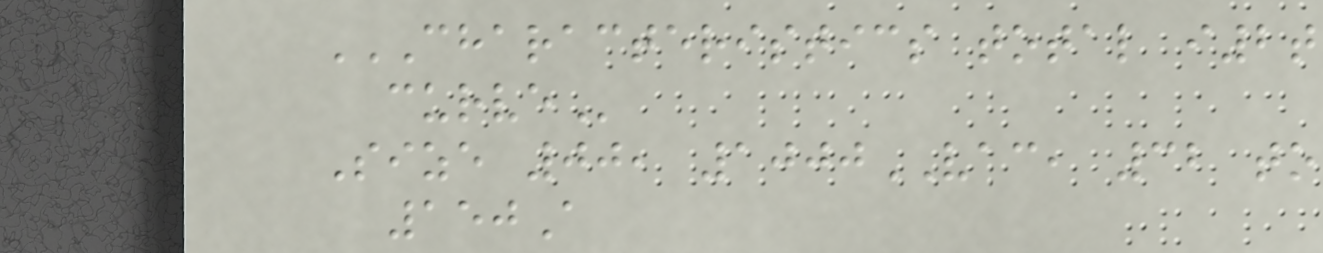CHARACTERISTICS TOTAL I2T
CURVE
Size 00, 1000VAC, 32 to
150A
